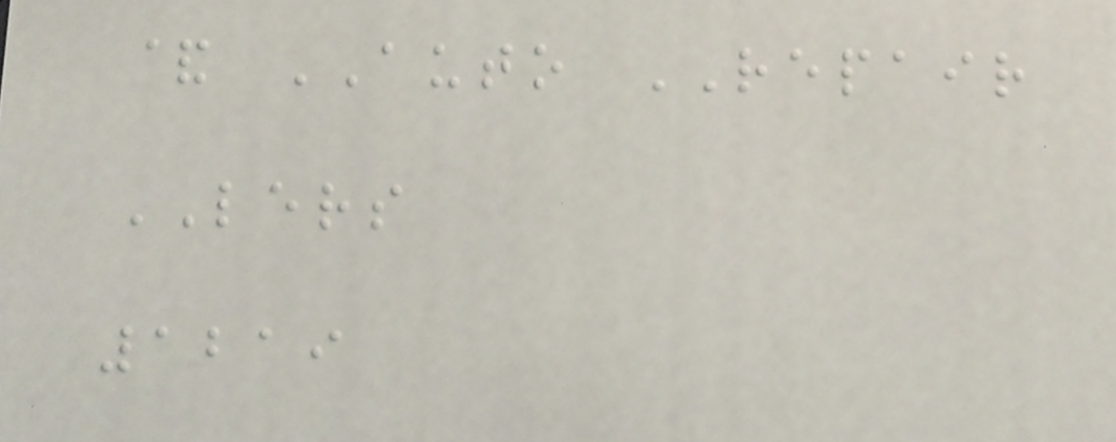& AUTO REPAIR
LERS
1219
